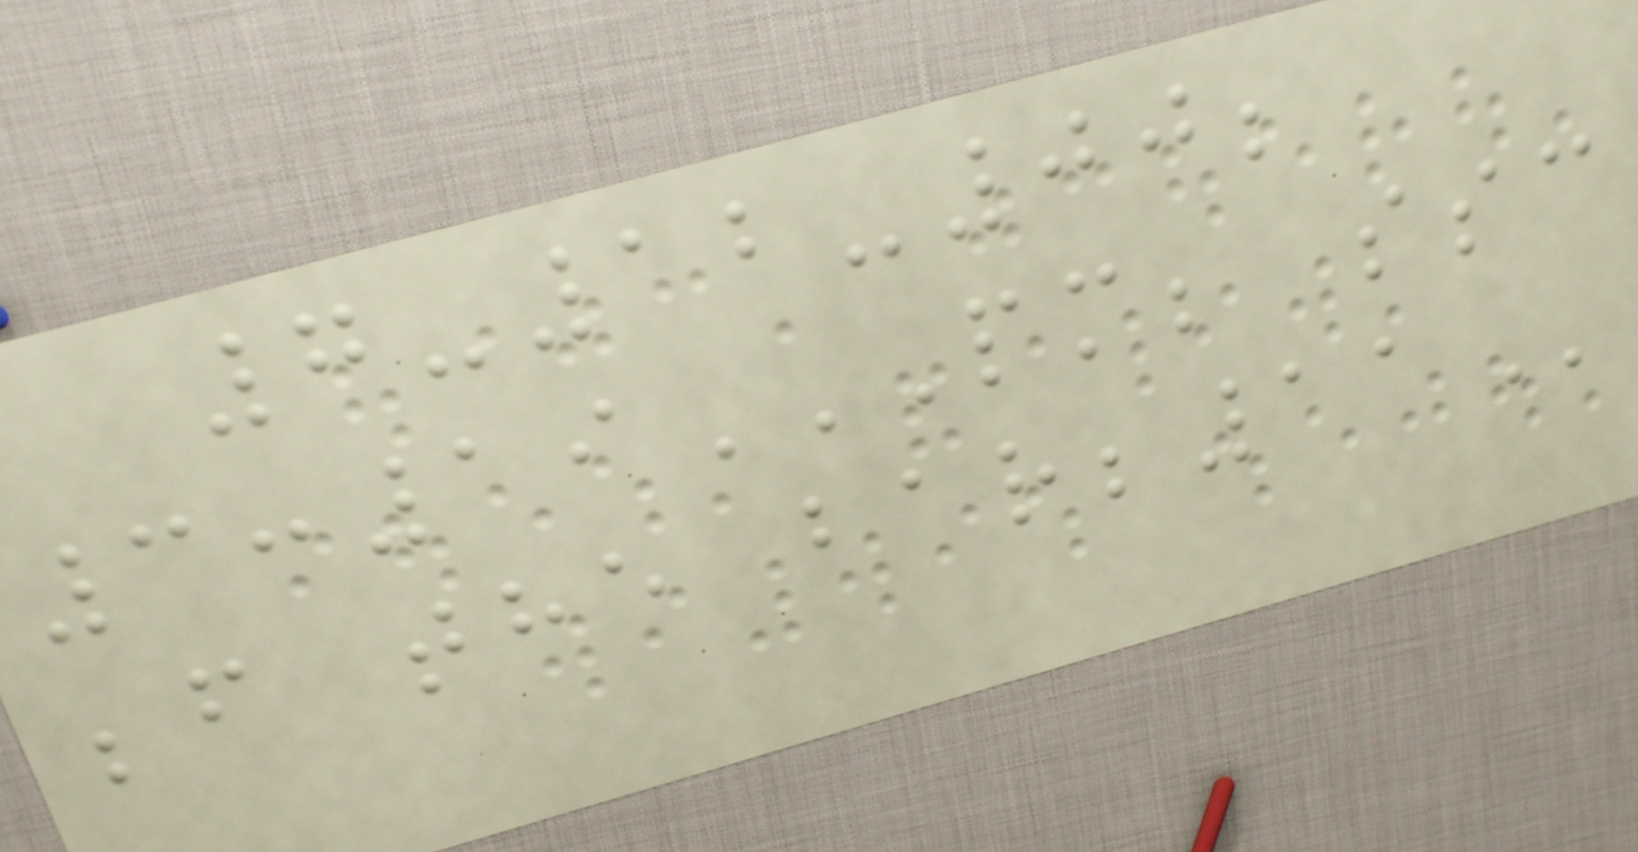7-12-00;
3:19PM; SSC
;F THE BAR;11
